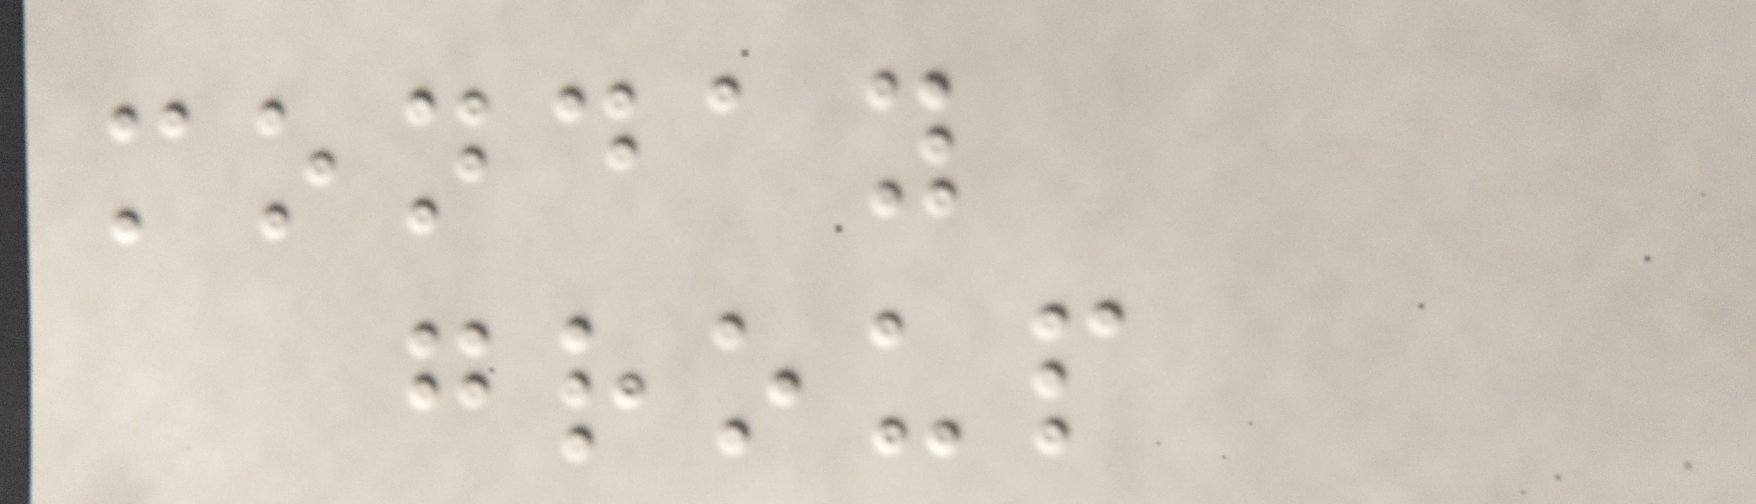monday
group
